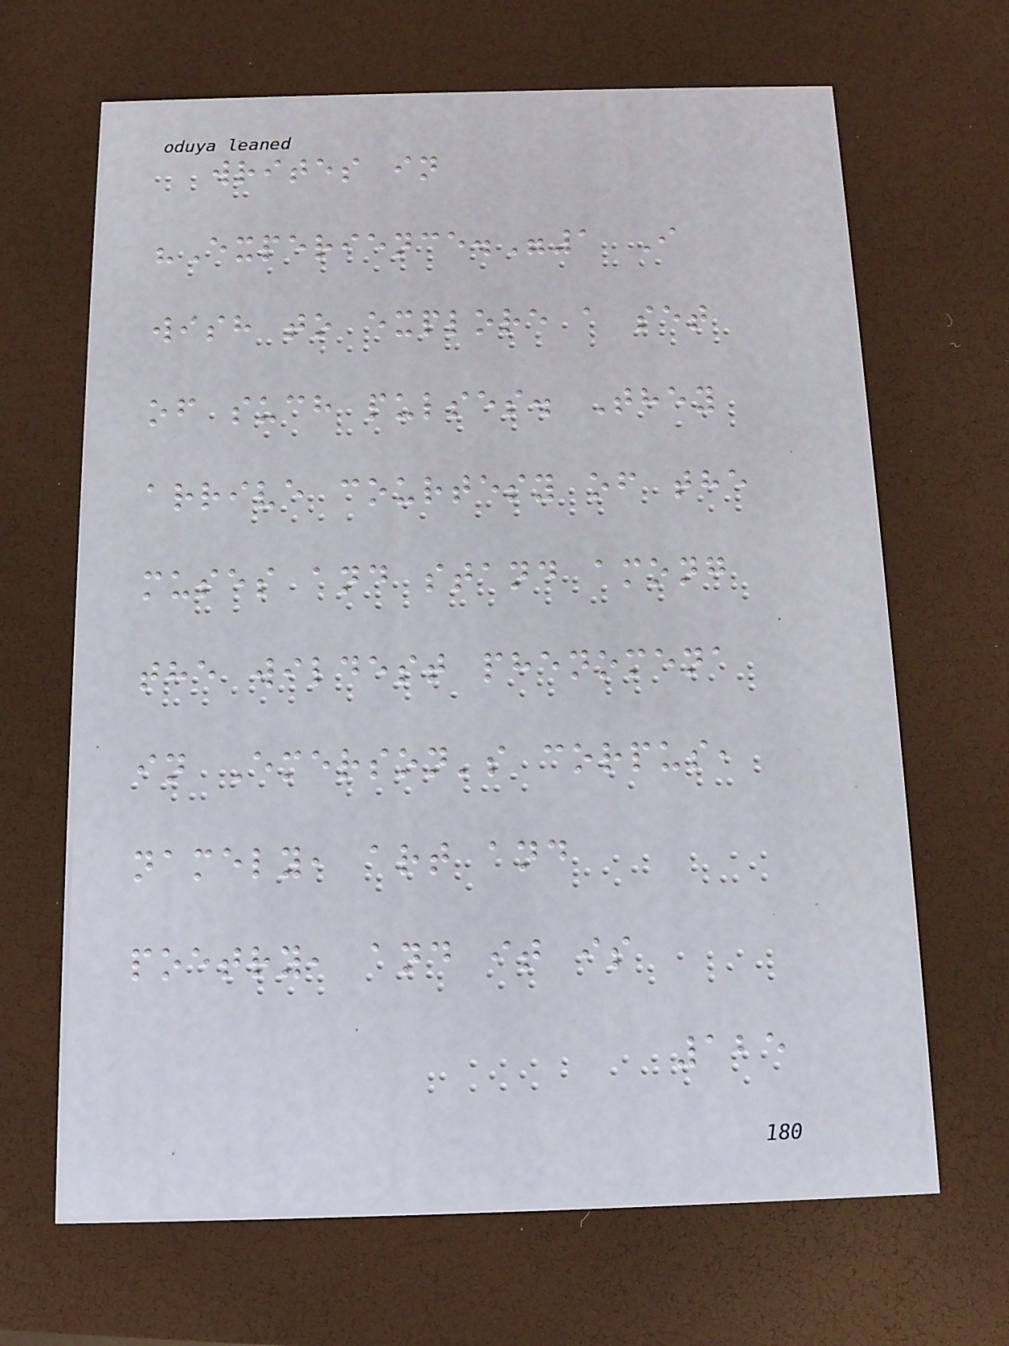writes in
"Experience."1 I
wish to explore a set
of such pulses. They
arrive courtesy of the
muses and stand among
the wildest phenomena
in Emerson's corpus,
namely, art and
poetry, and it is
125
